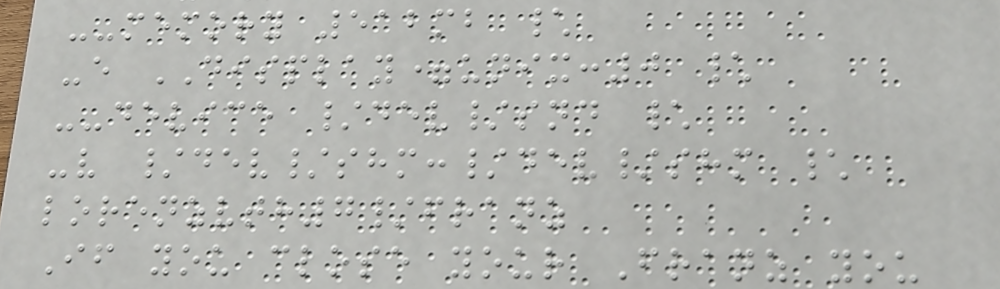--memory 512mb \
-e DISPLAY=unix:0 \
--device /dev/snd \
-v /dev/shm:/dev/shm \
lorenzvth7/franz
If you close your Franz you
